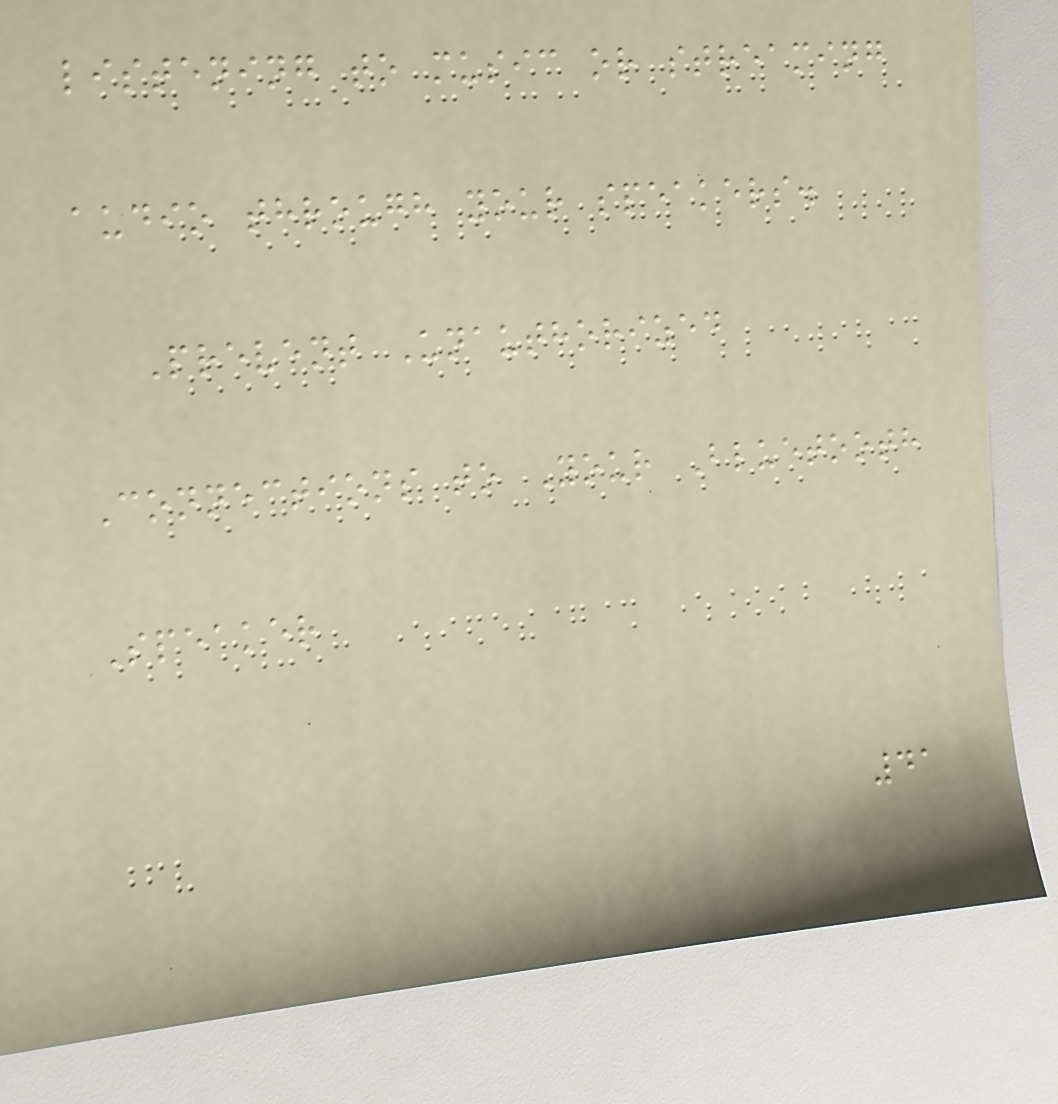listening to music or streaming
audio through your speakers.
Prevent Unauthorized
Connections to Your Bluetooth
Speaker
41
